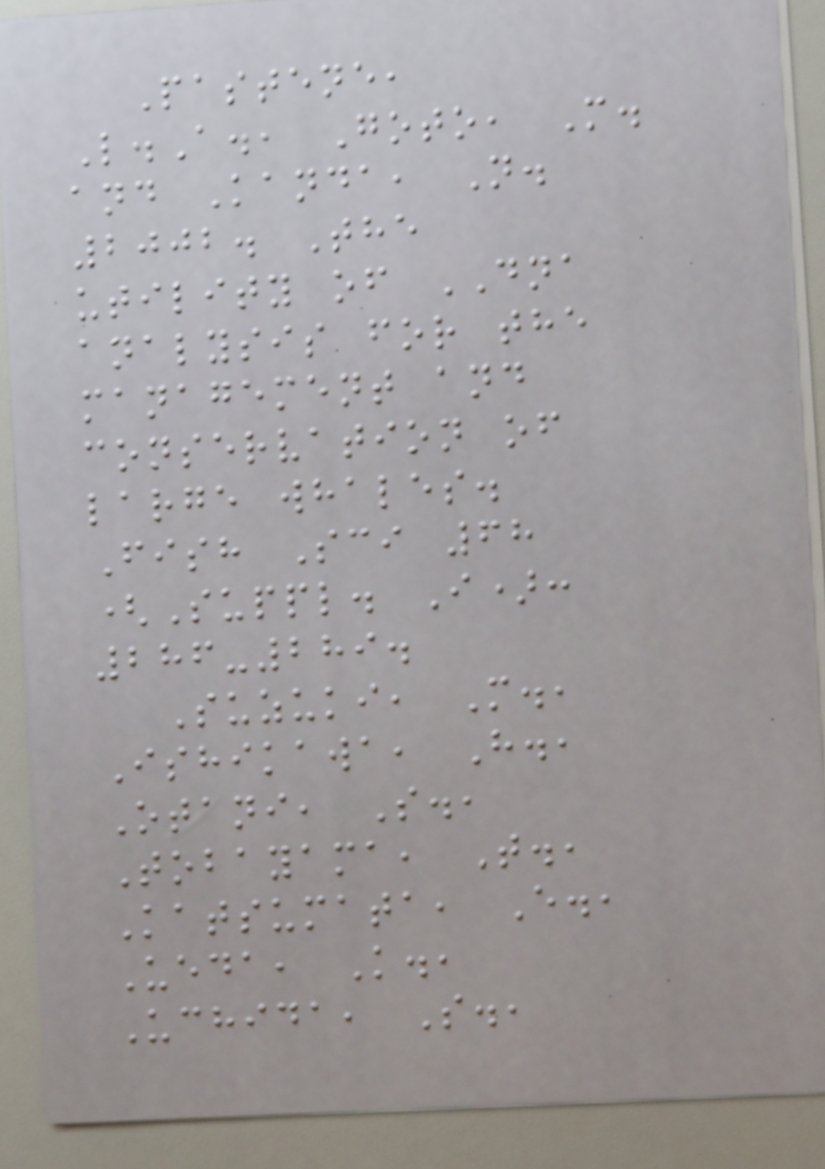Pastene,
L.A., Goto, M.
and Kanda, N.
2002. The
utility of DNA
analysis for the
management and
conservation of
large whales.
Fish Sci 68
(Suppl. I):
286-289.
Suzuki, M.,
Ishikawa, H.,
Otani, S.,
Tobayama, T.,
Katsumata, E.,
Ueda, K.,
Uchida, S.,
